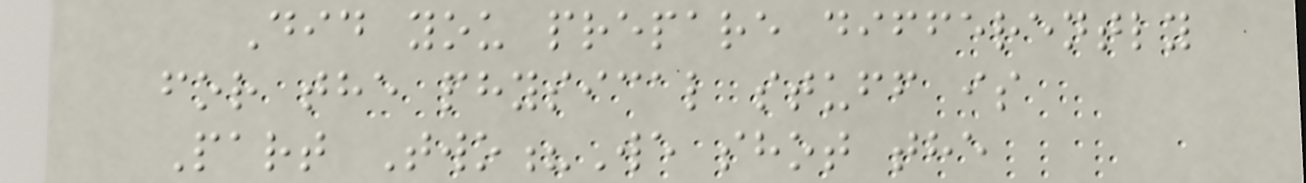Did you prepare differently
for the physical stuff is
Part Two?We shot the
